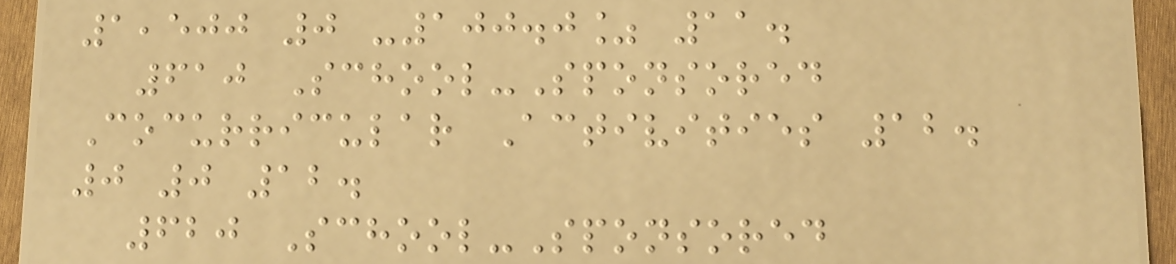1,500 0 -100.0% 11.
610 School-Sponsored
Cocurricular Activities 12.
0 0 12.
620 School-Sponsored
